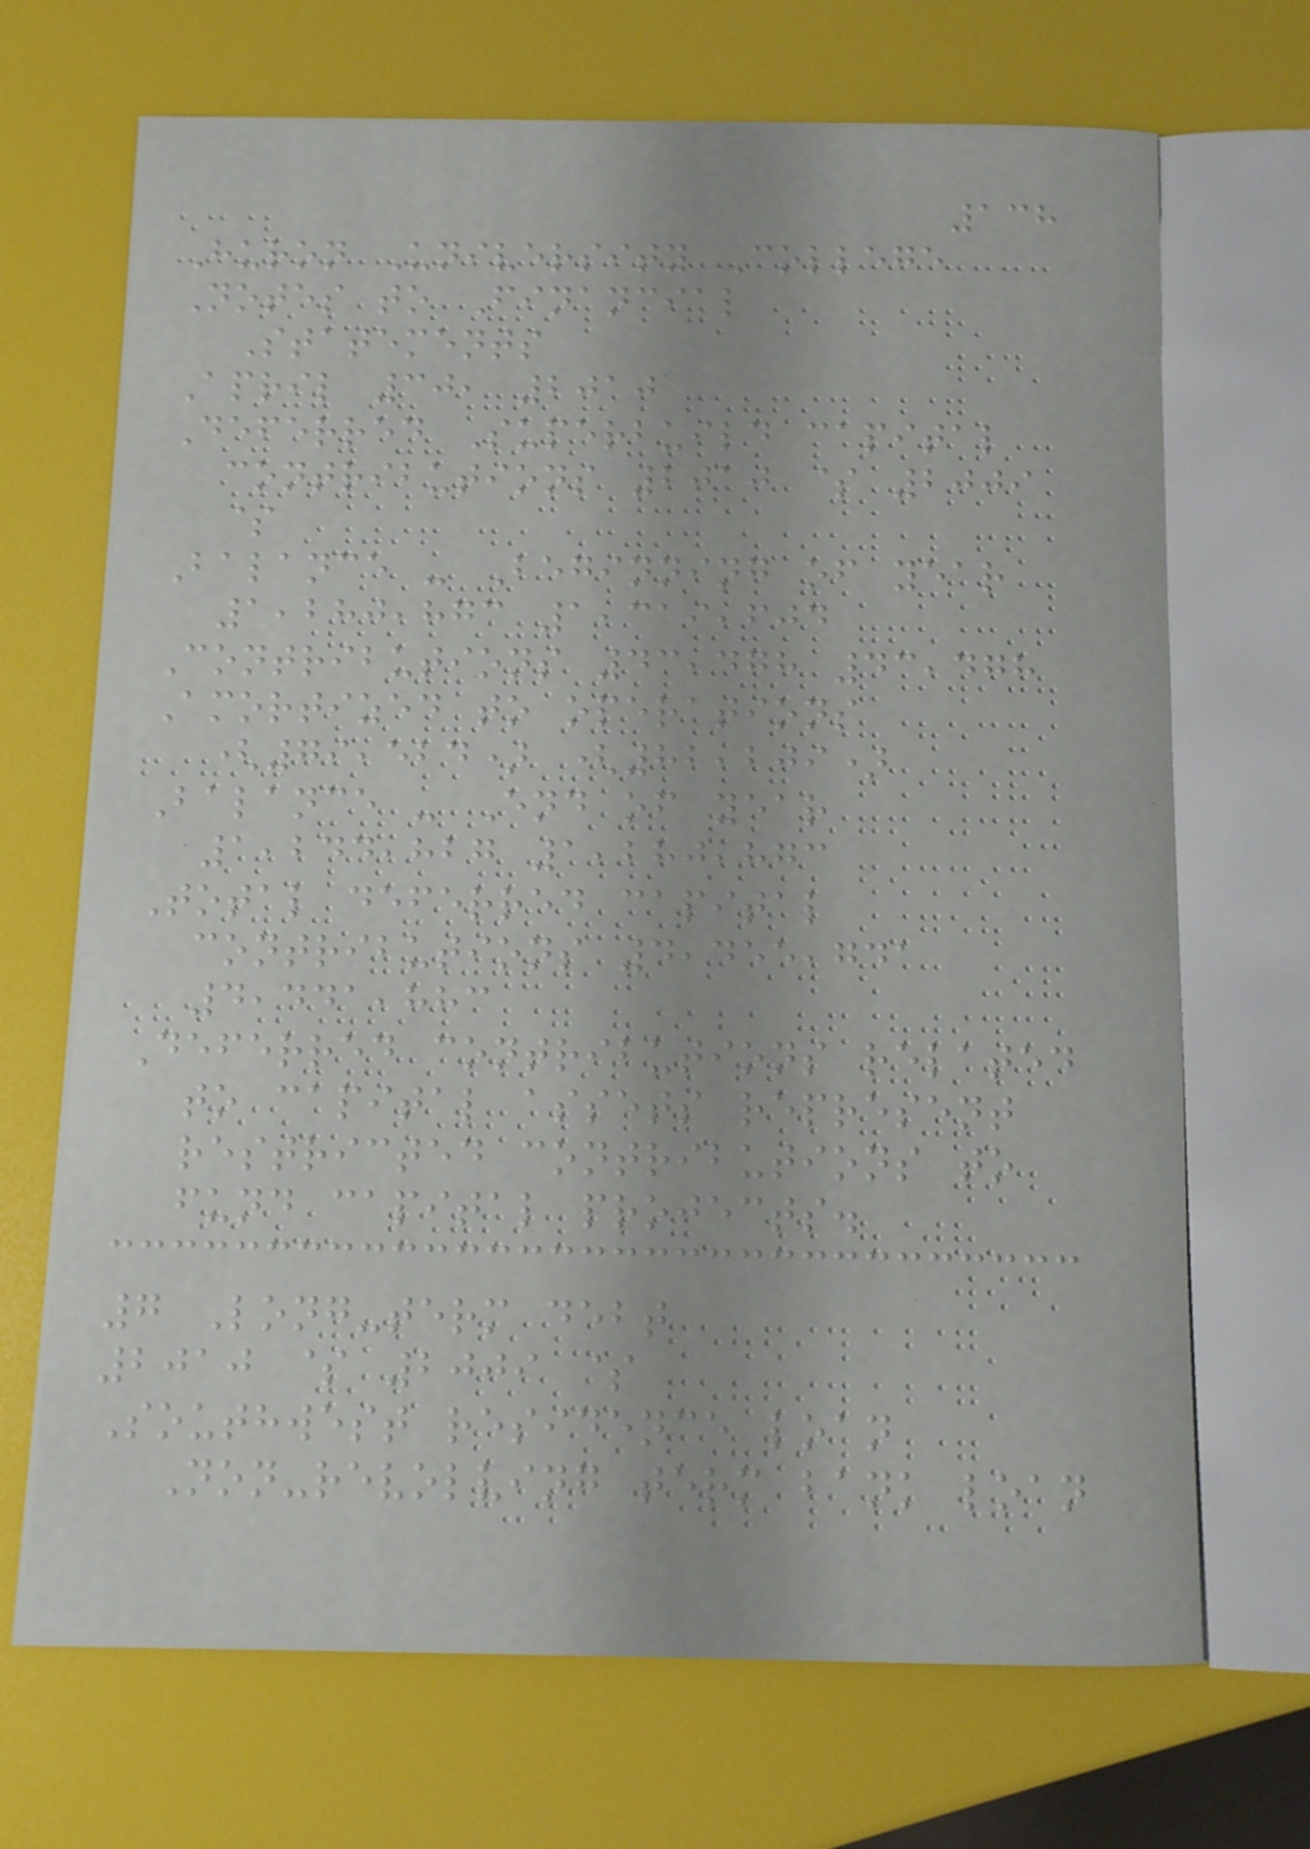138
Huron University College
Notes to Financial
Statements
April 30, 2010
Deferred Superbuild capital
contributions 2010 $ 2009
$
Balance - Beginning of year
1,280,873 1,319,604
Contributions 43,478 43,478
Amortized to operations
(79,524) (82,209)
Balance - End of year
1,244,827 1,280,873
Total deferred capital
contributions 4,455,741
4,441,883
Deferred contributions related
to capital assets represent
restricted contributions to
fund capital projects.
7 Long-term debt
2010 $ 2009 $
Southwest residence loan
Non-revolving term bank loan
